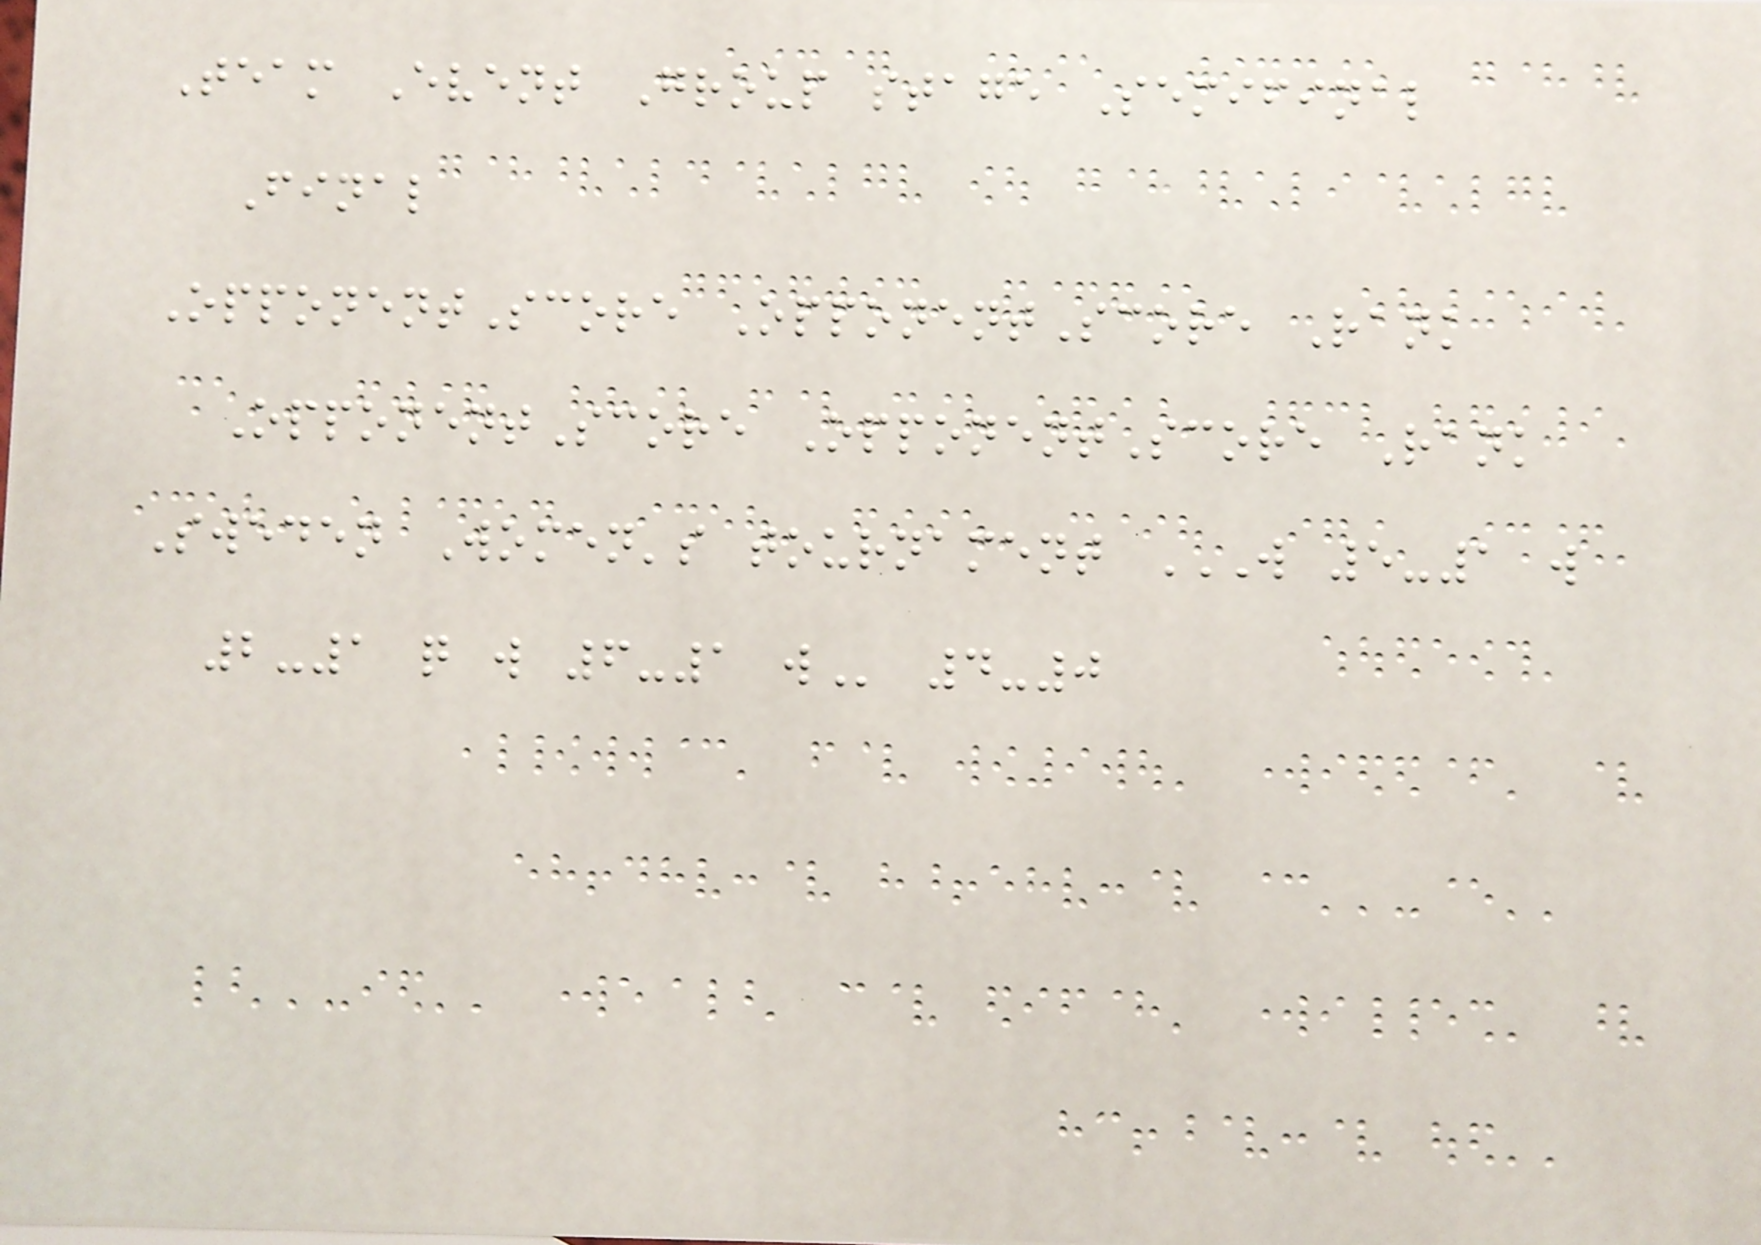Team Event Group stage Semifinal
Final
OpponentScore OpponentScore Rank
OpponentScore OpponentScore Rank
Sweden Women's tournament W 5-1 W
2-1 Q W 6-1 W 4-0
